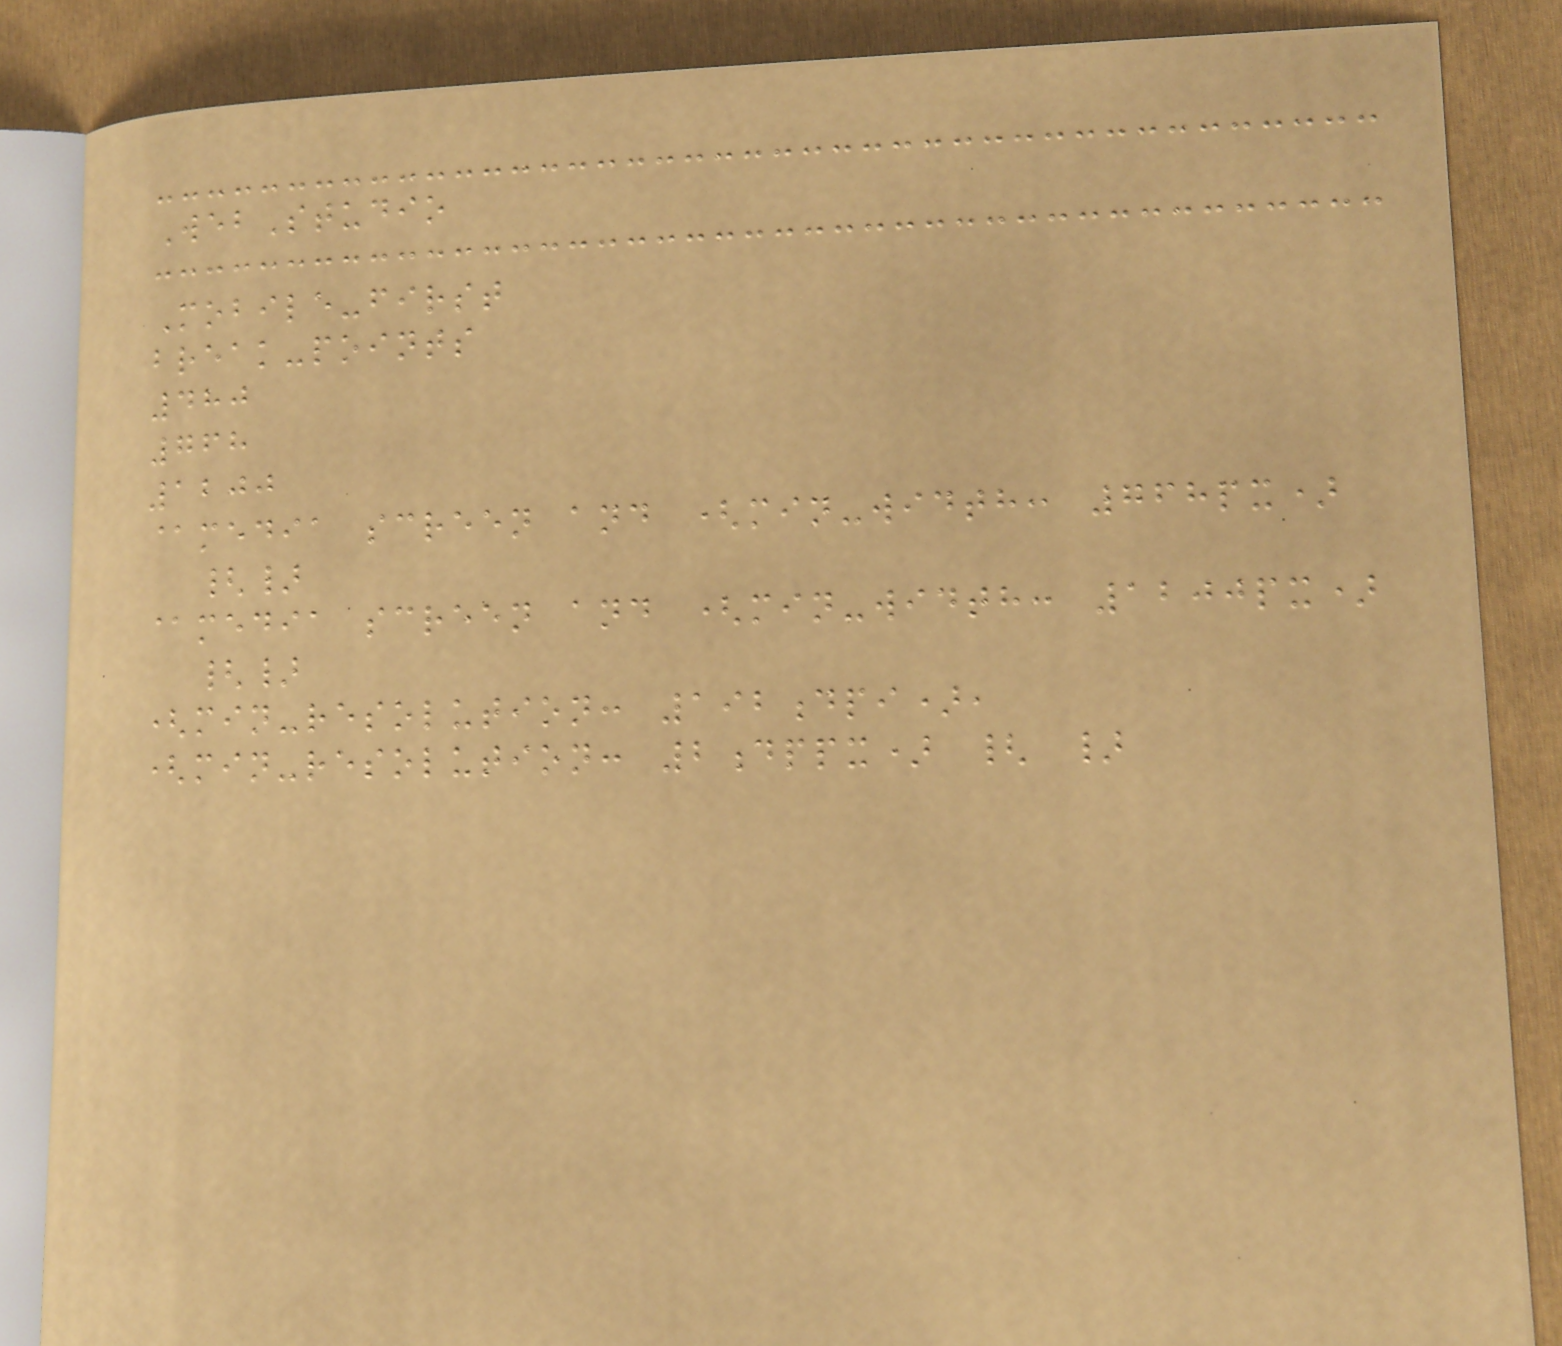WebStudio
Mobile-first
break-points
480
768
1200
@media screen and (min-width: 768px)
{}
@media screen and (min-width: 1200px)
{}
(min-resolution: 192dpi),
(min-resolution: 2dppx) { }
